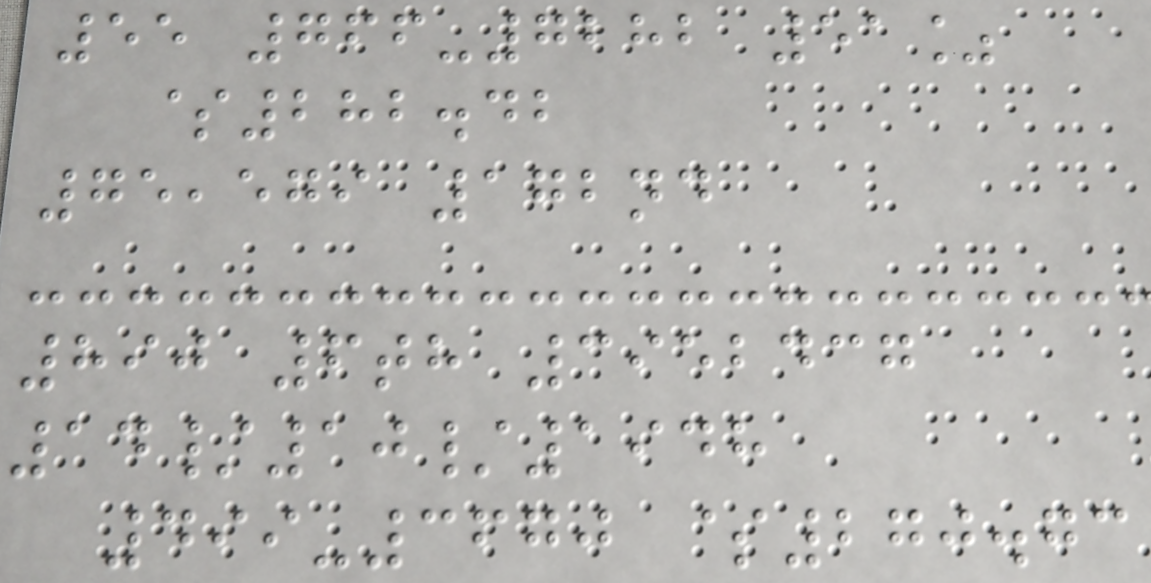55 766-7282 51%
$282.42
75,579 172nd
890 6th 3952437
14/10/1948
499-3670 $270.73
